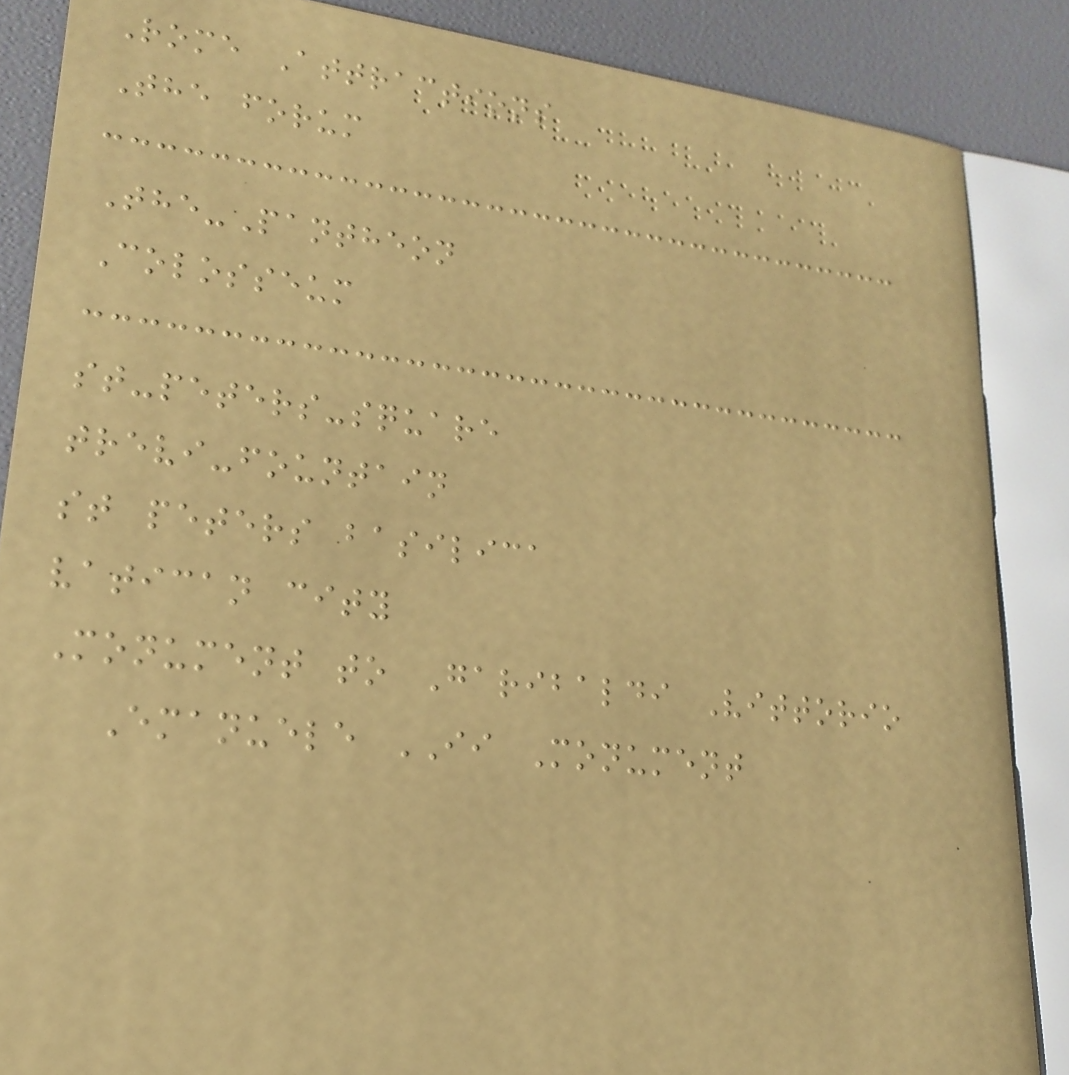Rome Attractions
The forum
The-Pantheon
Colosseum
st-peters-square
trevi-fountain
st peters basilica
vatican city
Monument to Garibaldi Vittorio
Emanuele II Monument
